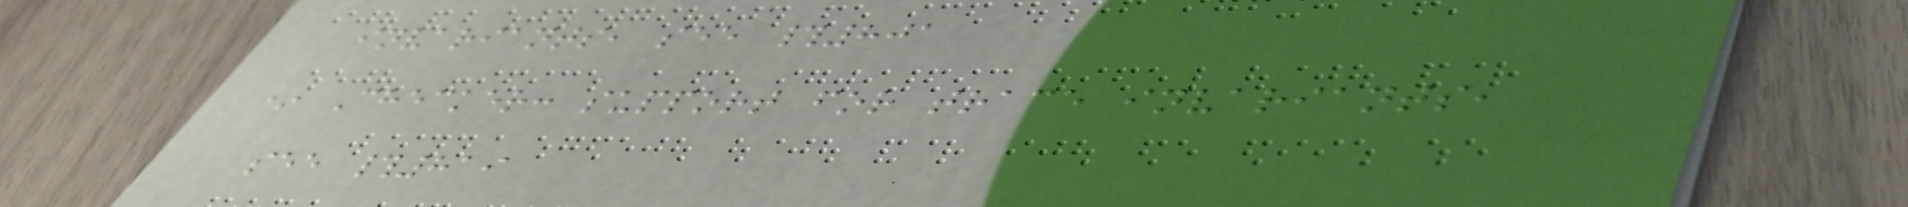invariants, see #801
* Checker: support for trace invariants,
see #819
